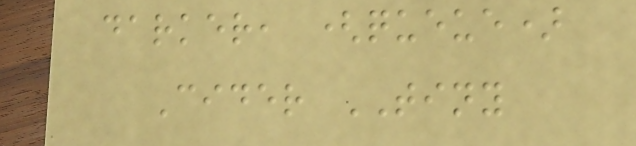darker, (queue)
Cider TINY
